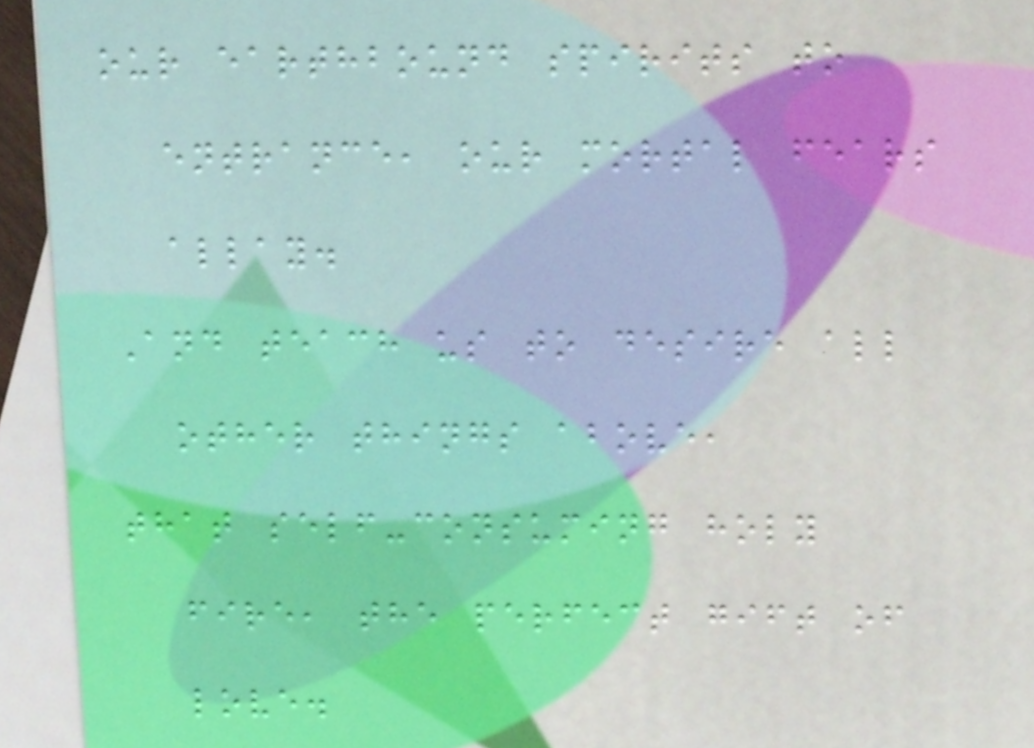our earthbound spirits to
entrance, our mortal fears
allay.
And teach us to desire all
other things above,
that self-consuming holy
fire, the perfect gift of
love.
